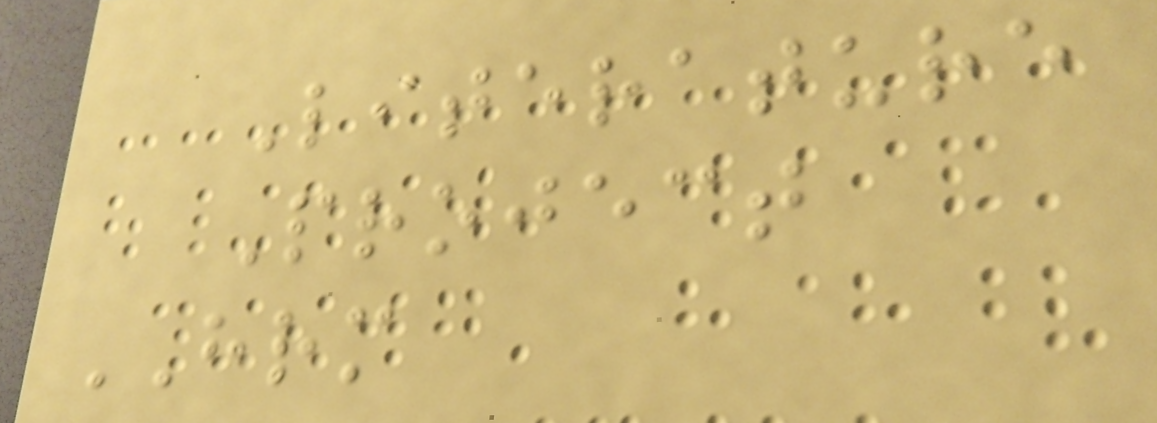Literature
Project
HRM
